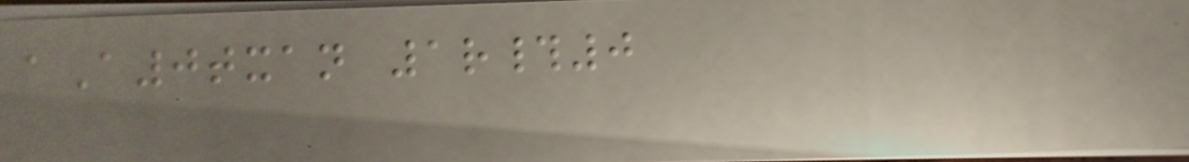aA0txan 1r#0
